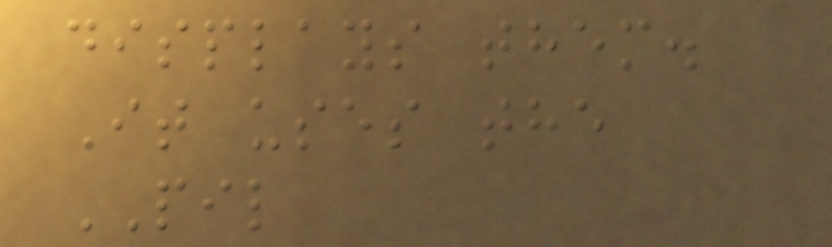displays them.
It uses the
PIL
